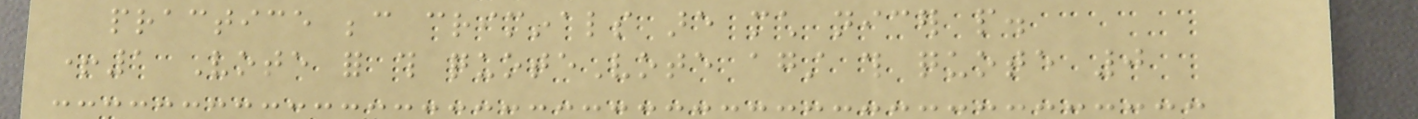practice because criminals are much nicer people.
+1 Vote for this quoteVote against this quote 0
